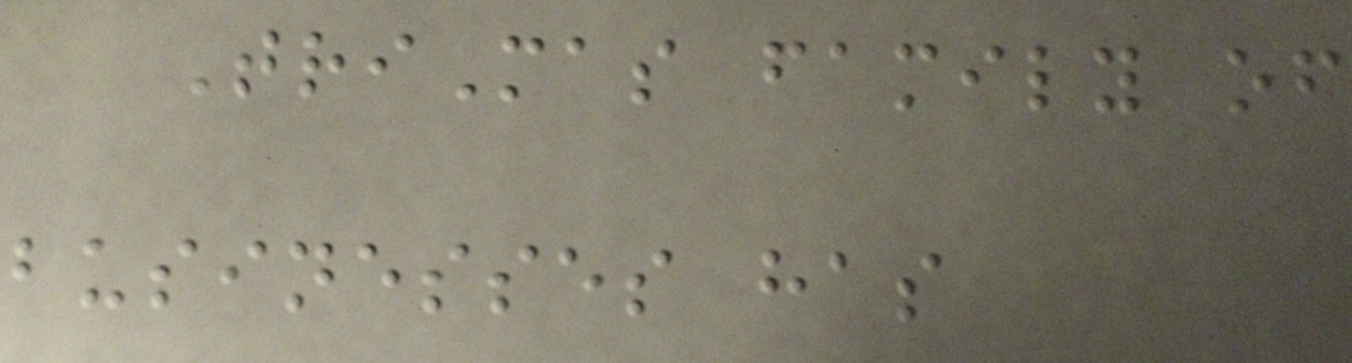TriMas family of
businesses has
